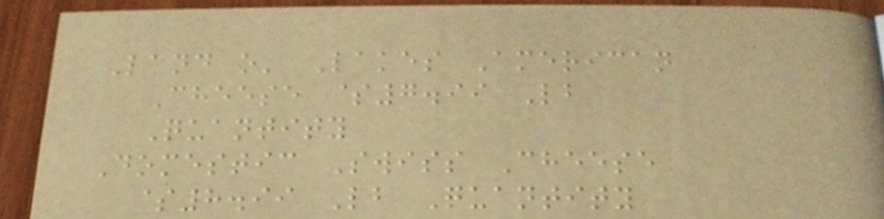Land o' Lakes American
Cheese $7.99 Lb
Quantity
Domestic Swiss Cheese
$8.99 Lb Quantity
